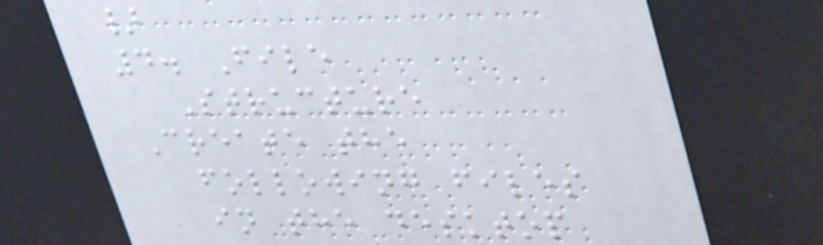}
4. File
Structure
Create the
following files
in the desktop
